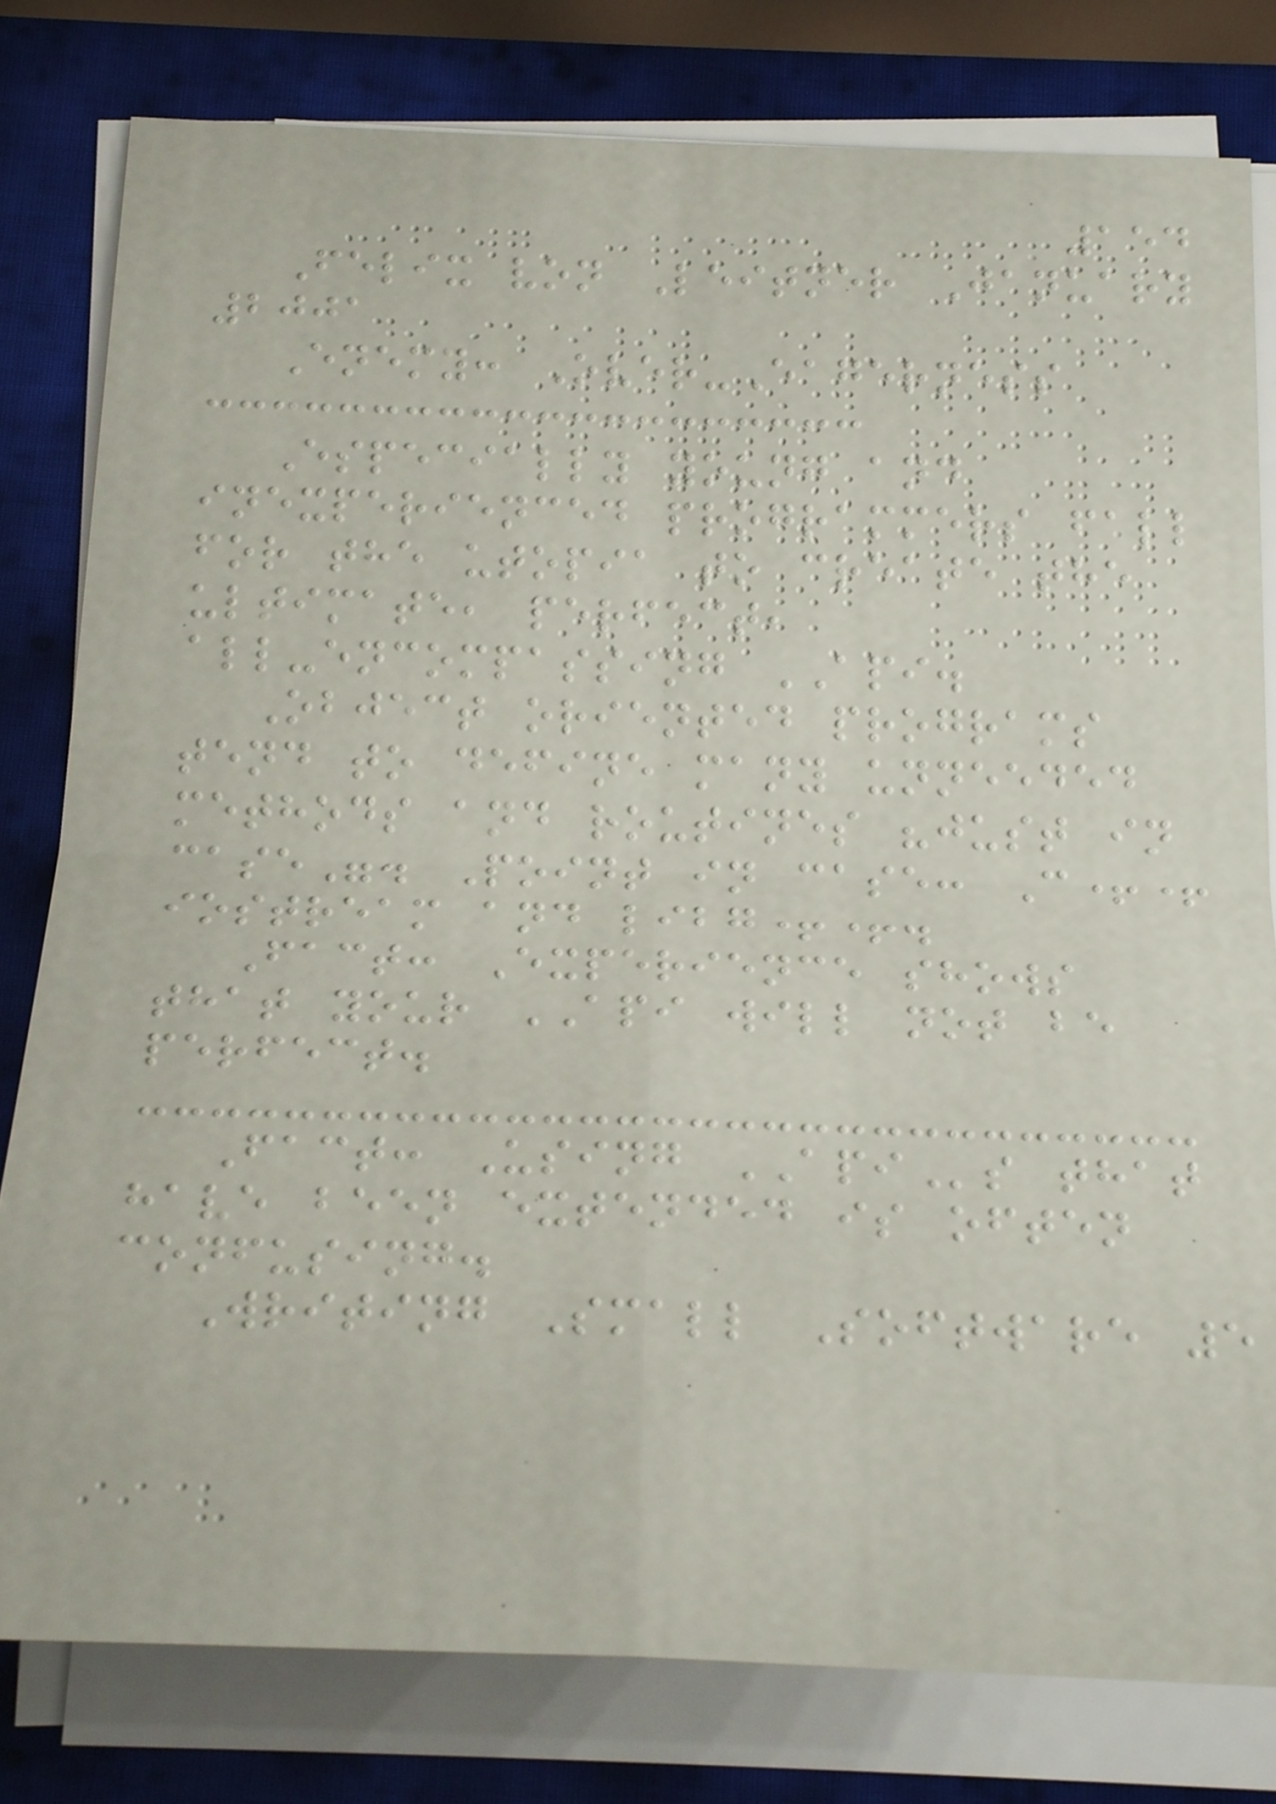154
Felix von Leitner January
2001
Enemy: Over-Eagerness
Especially young and
inexperienced programmers fall
for the utopia to create the
ultimate, perfect,
all-encompassing API.
Object oriented programs
tend to define many unneeded
methods and routines "just in
case". Point in case: C++
iostream and libg++.
Fact: Experience shows
that your API will not be
perfect.
Fact: Using APIs that
have been extended is often
confusing.
Writing Small Software 5
